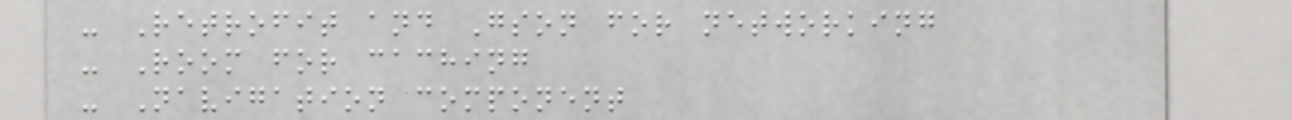- Retrofit and Gson for networking
- Room for caching
- Navigation component
